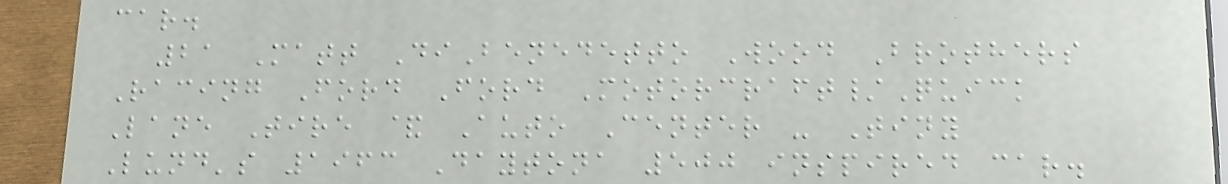car.
21 Matt DiBenedetto Wood Brothers
Racing Ford Ford Motorcraft/Quick
Lane Tire & Auto Center - Tiny
Lund's 1963 Daytona 500 inspired car.
